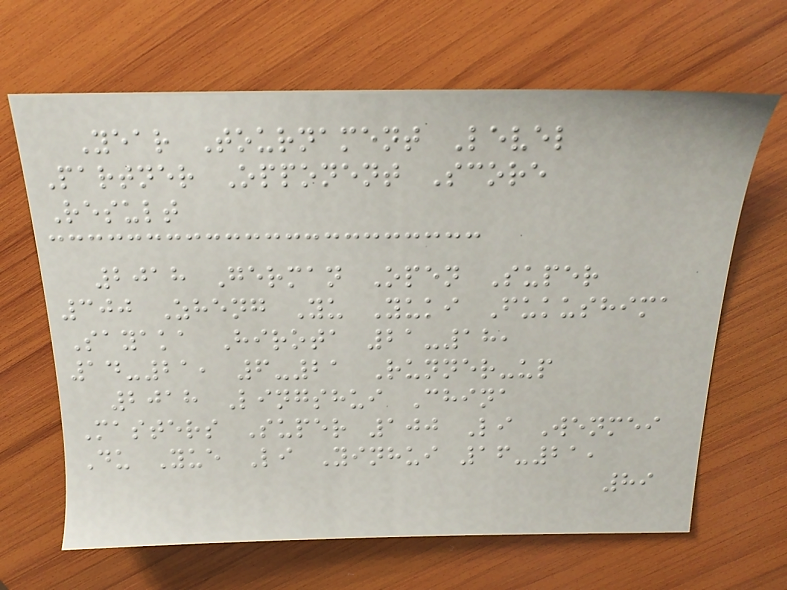Year Tournament Level
Partner Opponent Score
Result
2018 German Open Super
300 Zheng Yu Yuki Fukushima
Sayaka Hirota 21-18,
14-21, 6-21 Runner-up
2018 Lingshui China
Masters Super 100 Li Wenmei
Du Yue Li Yinhui 16-21,
89
